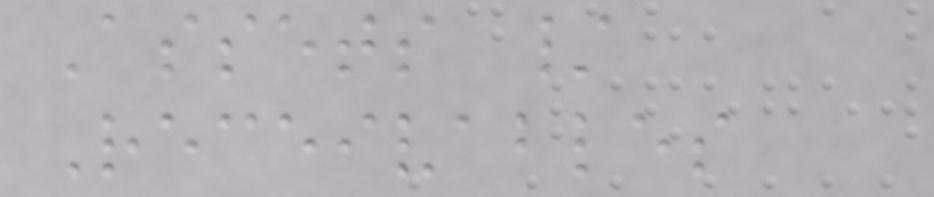Assets /
Receivables
